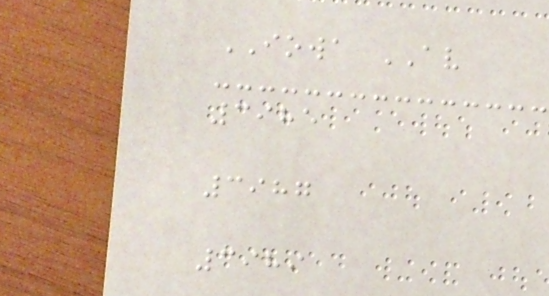IOWA AV
3985
3987
3989
